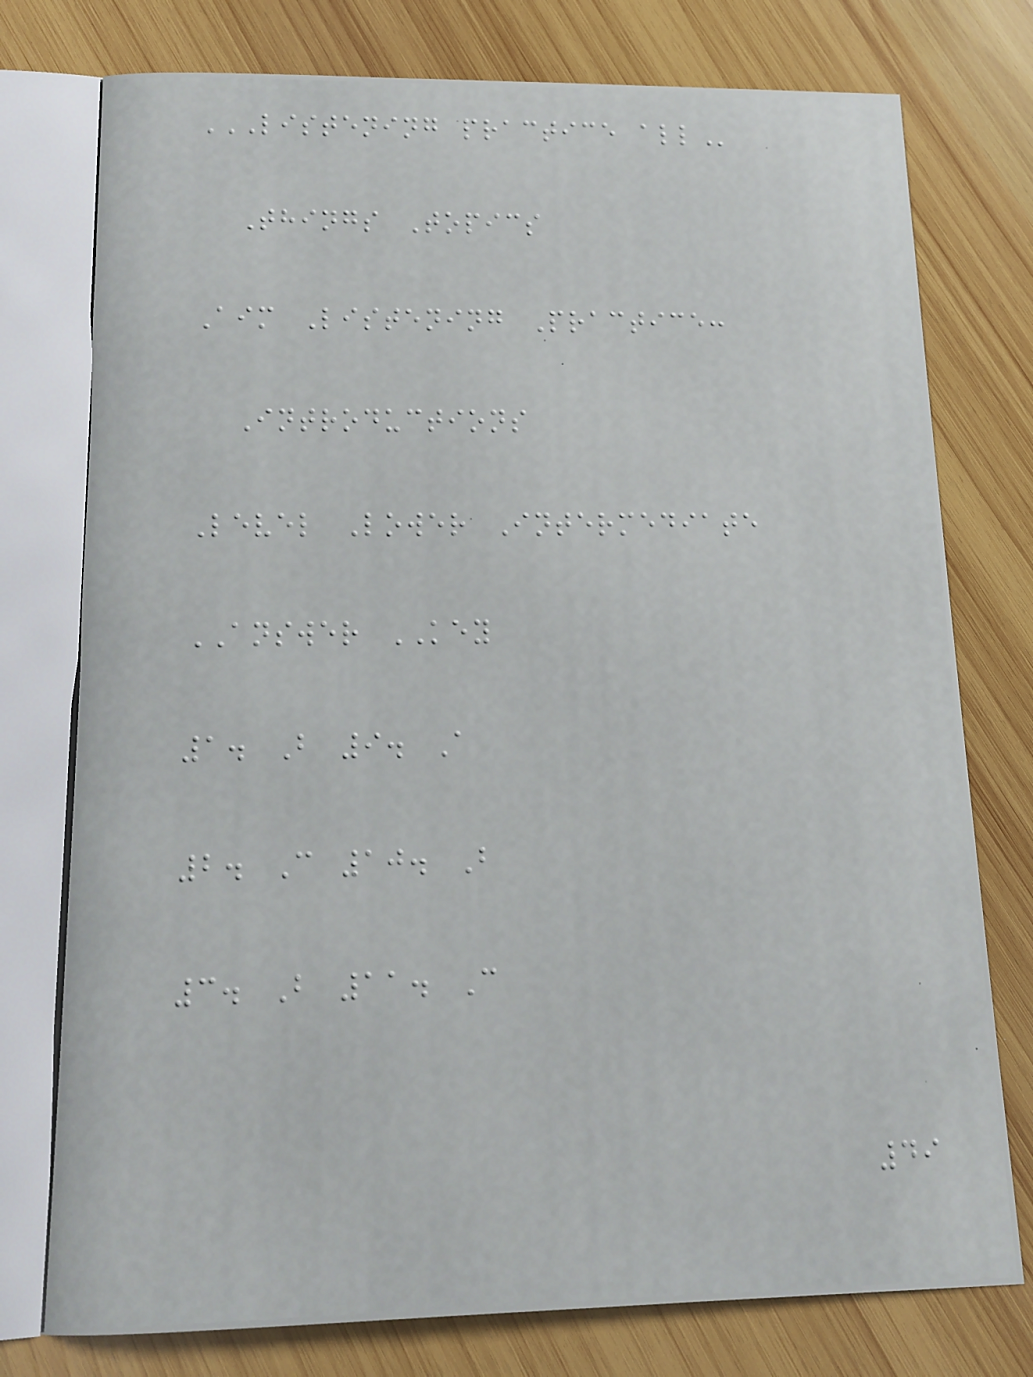LISTENING PRACTICE ALL
Things Topics
Aim Listening Practice:
Introductions
Level Lower Intermediate
ANSWER KEY
1. B 9. A
2. C 10. B
3. B 11. C
49
